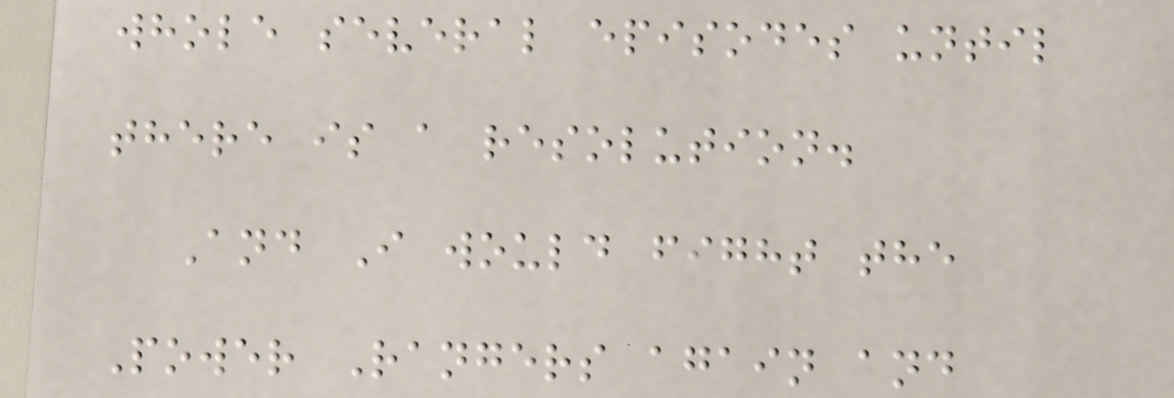whole several episodes until
there is a resolution.
And I would fight the
Power Rangers again and
